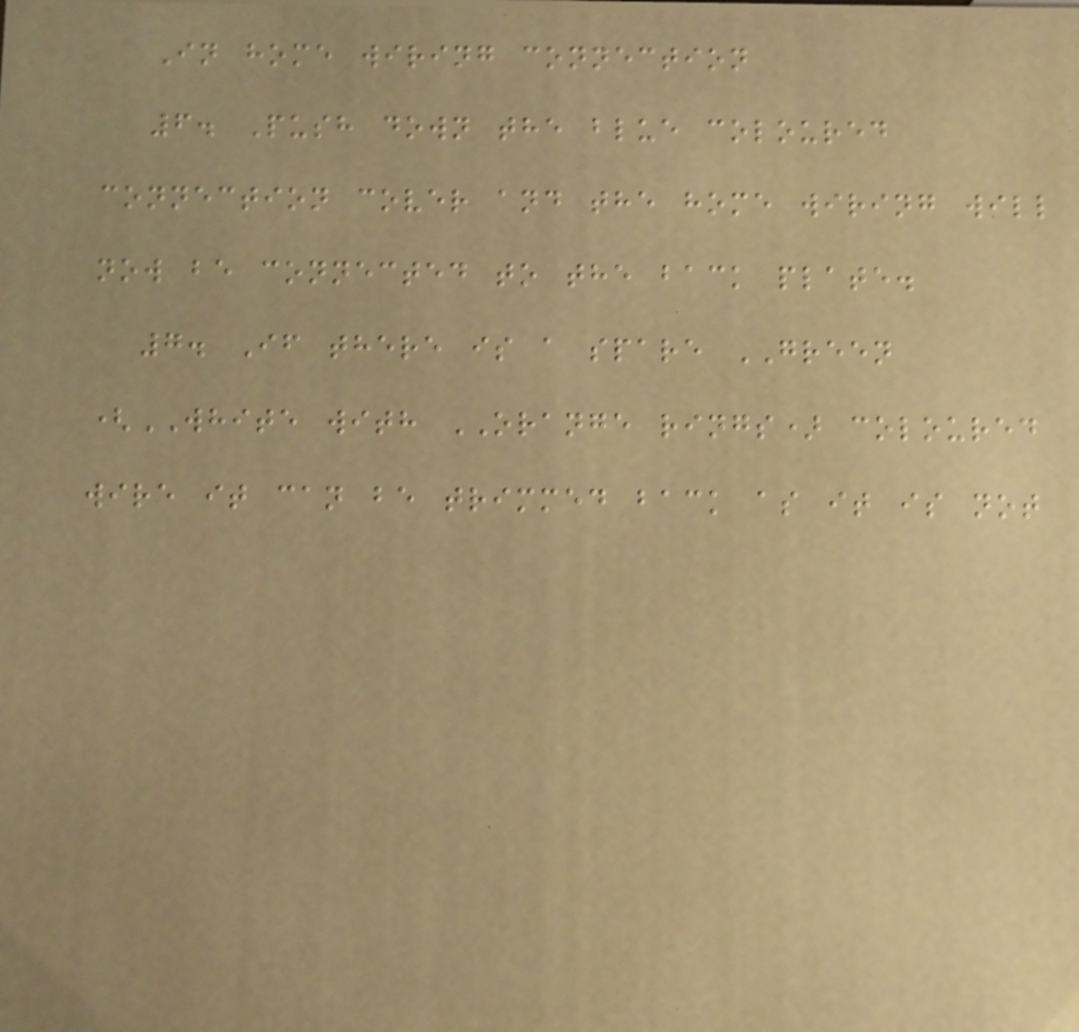In home wiring connection
6. Push down the blue coloured
connection cover and the home wiring will
now be connected to the back plate.
7. If there is a spare GREEN
(WHITE with ORANGE rings) coloured
wire it can be trimmed back as it is not
